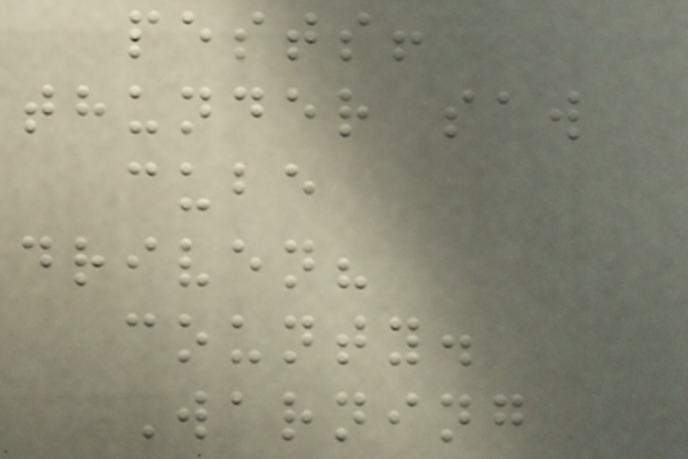pests!
thunder saw
cube
driven?
county.
Warning
